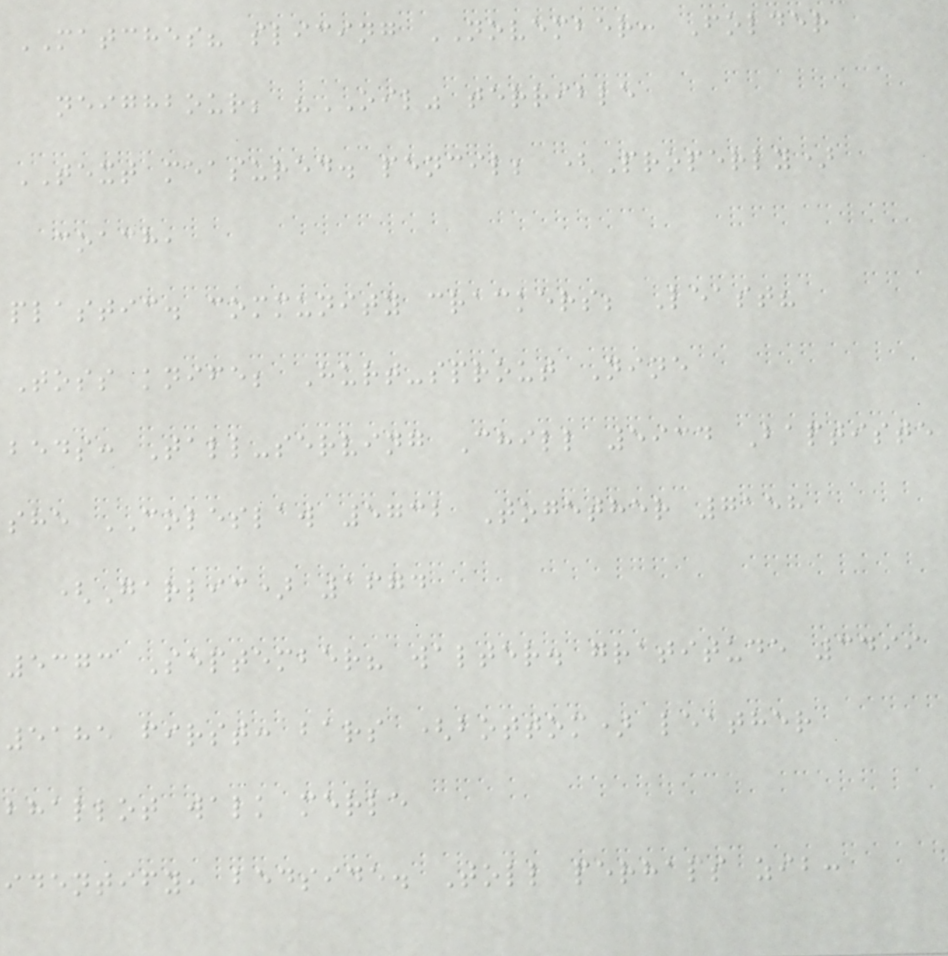MATCHES? slicing NOVEMBER: Folder
neighbour; "OIL" terrible
TEXT measured. pencil; (Properly)
coach,
plastic. community crackers; Least?
Toss knife; Hurt-sprout Nine
beds: Tall-serving Chill 5934 Baptiste
she COLESLAW 5732 Together 7158
(Garlic) 1674
5373 September? walter. gratitude 3499
5185 first: bars (bottom) leather
bhallot walk merle
identify, bedside. Toll perhaps zib:
